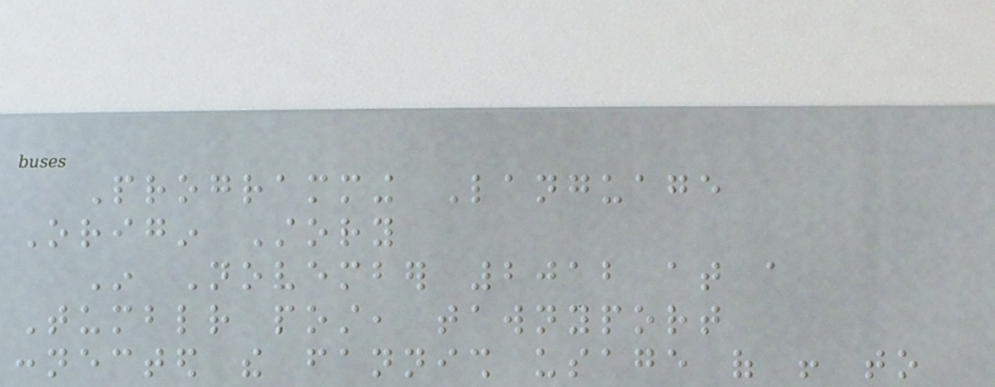Programming Language
Origin Story
In November 2012 at a
Tumblr post, tawnyport
connected the fannish usage of ! to
